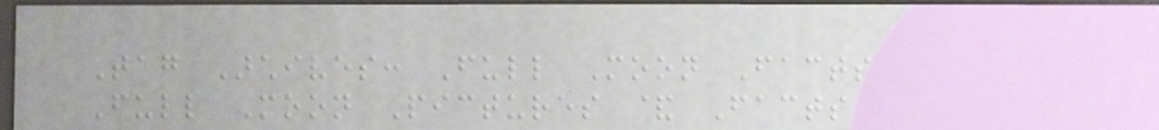Tag Archives: Full Moon Facts
Full Moon Pictures & Facts
